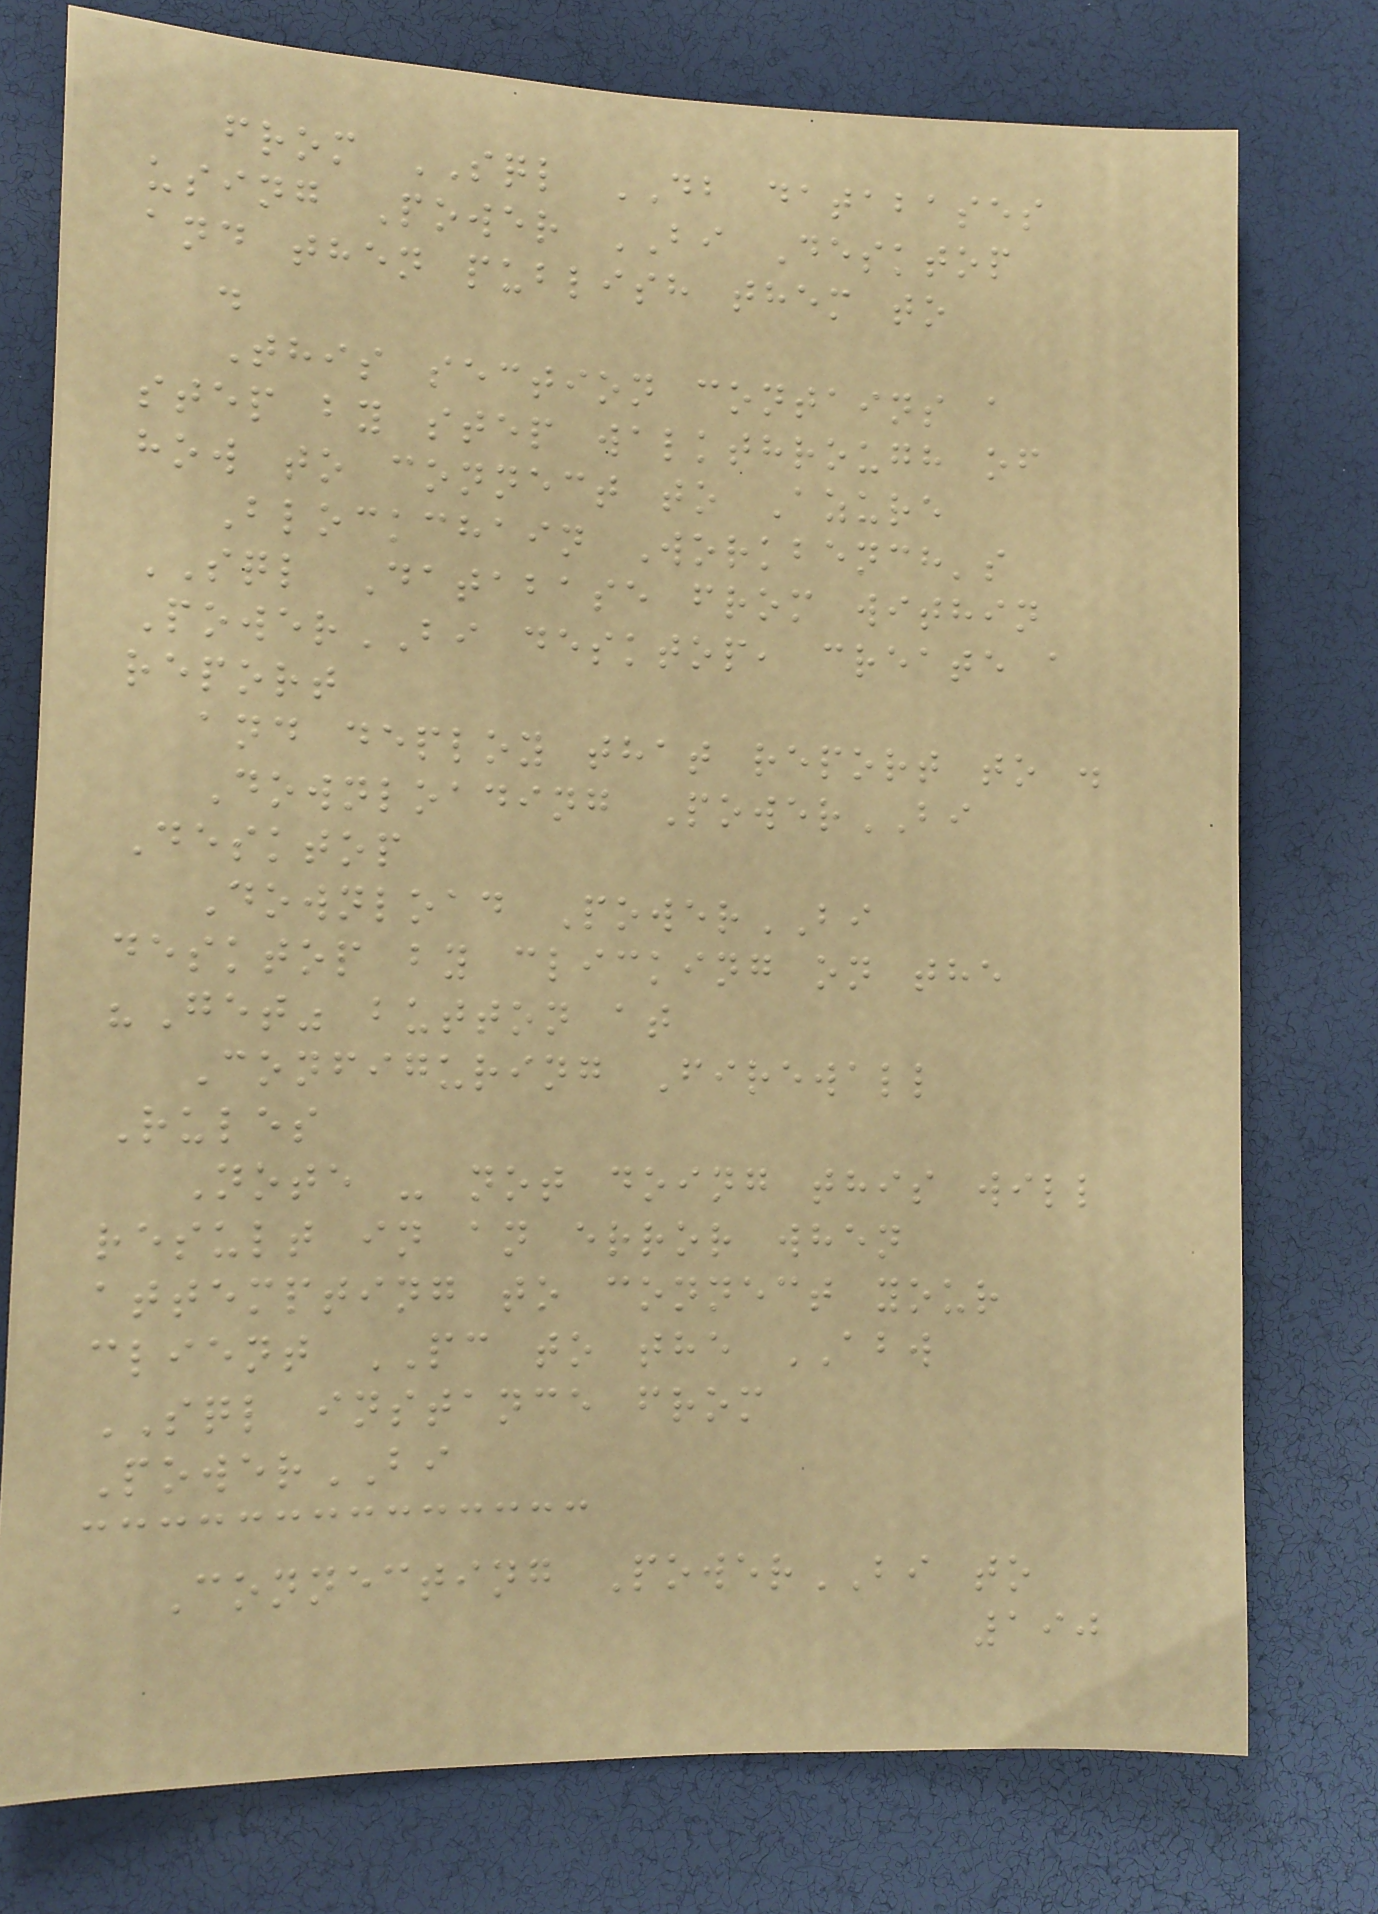from SQL DB databases
using Power BI Desktop
and then publish them to
.
This section contains a
step by step walkthrough of
how to connect to Azure
Blockchain Workbench's
SQL Database from within
PowerBI desktop, create a
report
and deploy that report to .
Downloading PowerBI
Desktop
Download PowerBI
desktop by clicking on the
"Get" button at
Configuring Firewall
Rules
Note - not doing this will
result in an error when
attempting to connect your
client PC to the ABW
SQL instance from
PowerBI
Connecting PowerBI to
190
